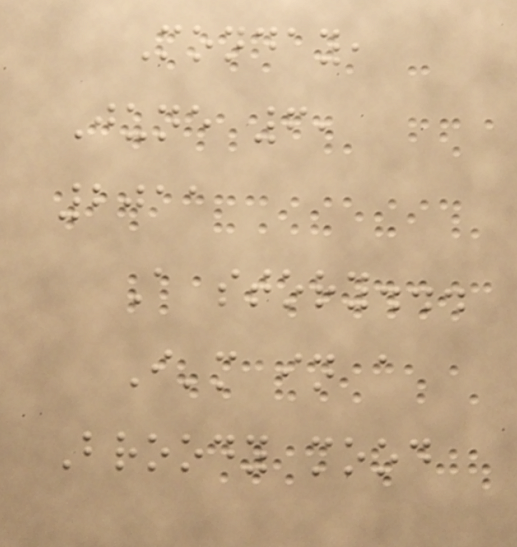Monday,
June 6,
2011
A story...
I'm in a
Broody mood
